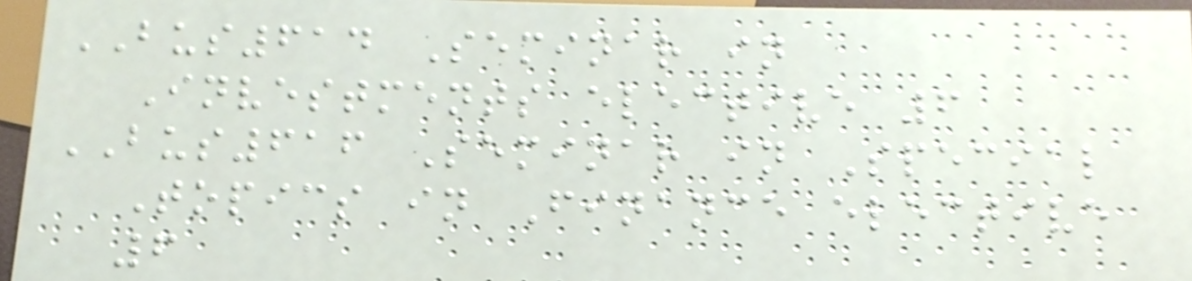BUS614 Seminar in
Investments elective 6
BUS616 Seminar in Special
Topics in Finance elective
6
